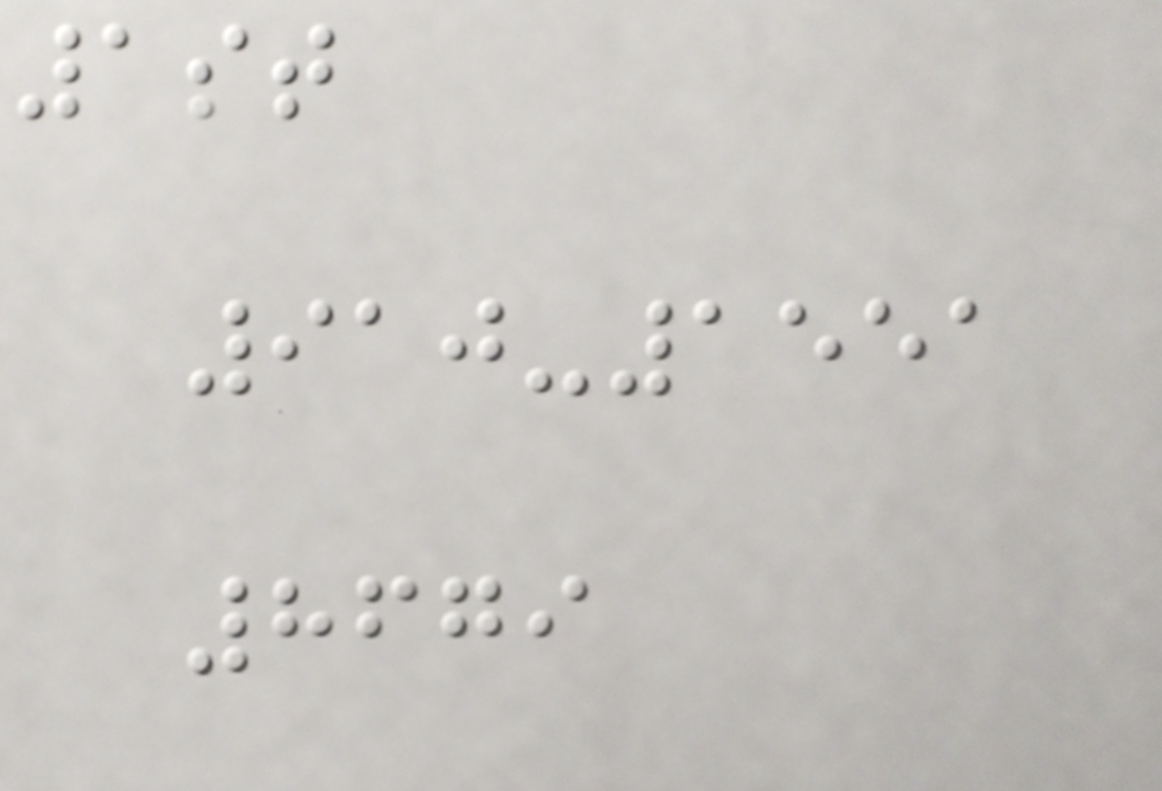1st
910-1551
8679
